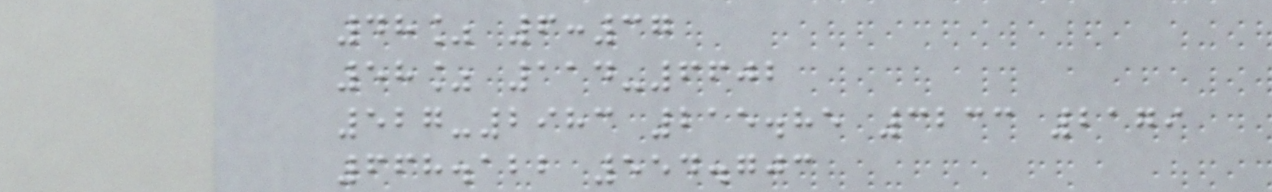48% 6:37
58% 114-6602
527-2983 215.85 3233 2179
668.122 554.703
